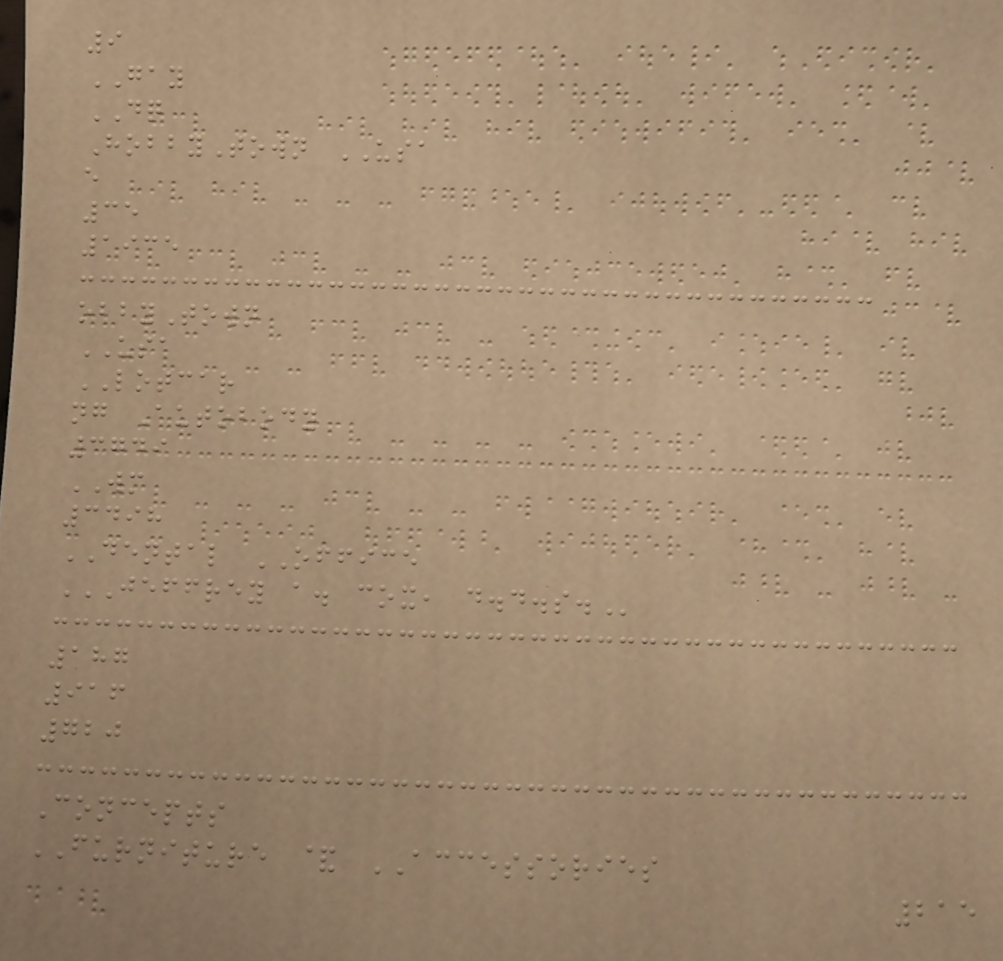9
GAY
DQ
HobbyTown USA
e
35
1935
obbyTown
USA
LOTCAR
ng Autobody
3749
WM
3498
DENTAL OFFICE
JEFFREY A. COX, D.D.S.
187
916
720
Concepts
FURNITURE & ACCESSORIES
215
